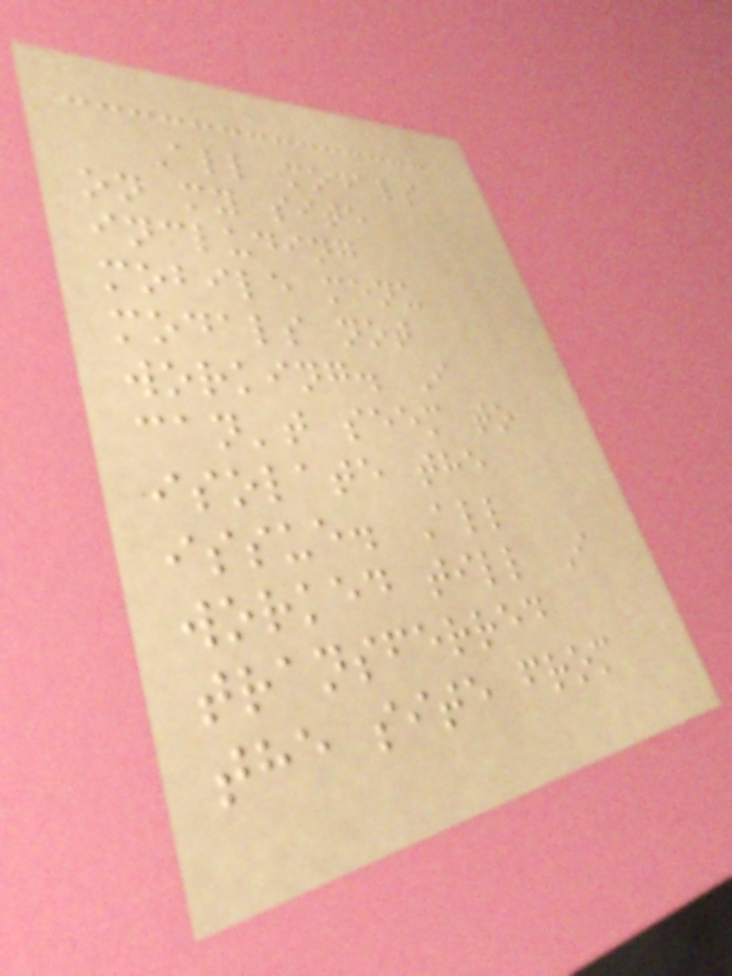All modals
on my site
including
mobile menu
modals not
working. I
can't seem to
isolate the
issue. All
worked till I
transferred
the site from
